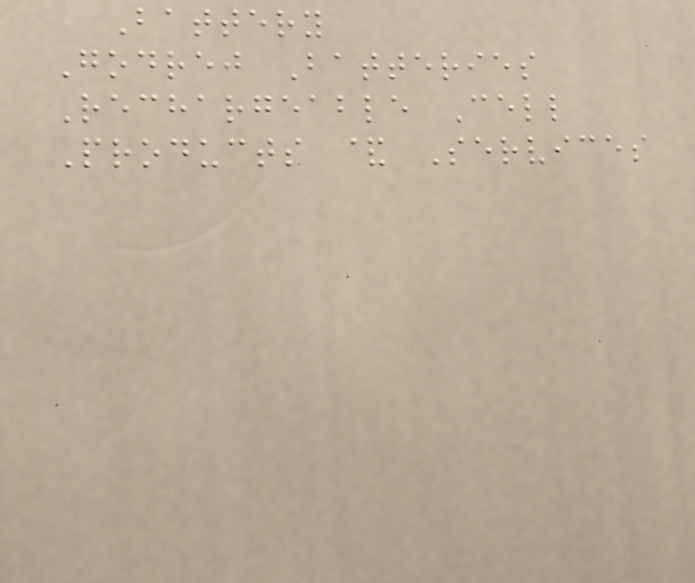Battery
Godrej Batteries
Rechargeable Cell
Products & Services
